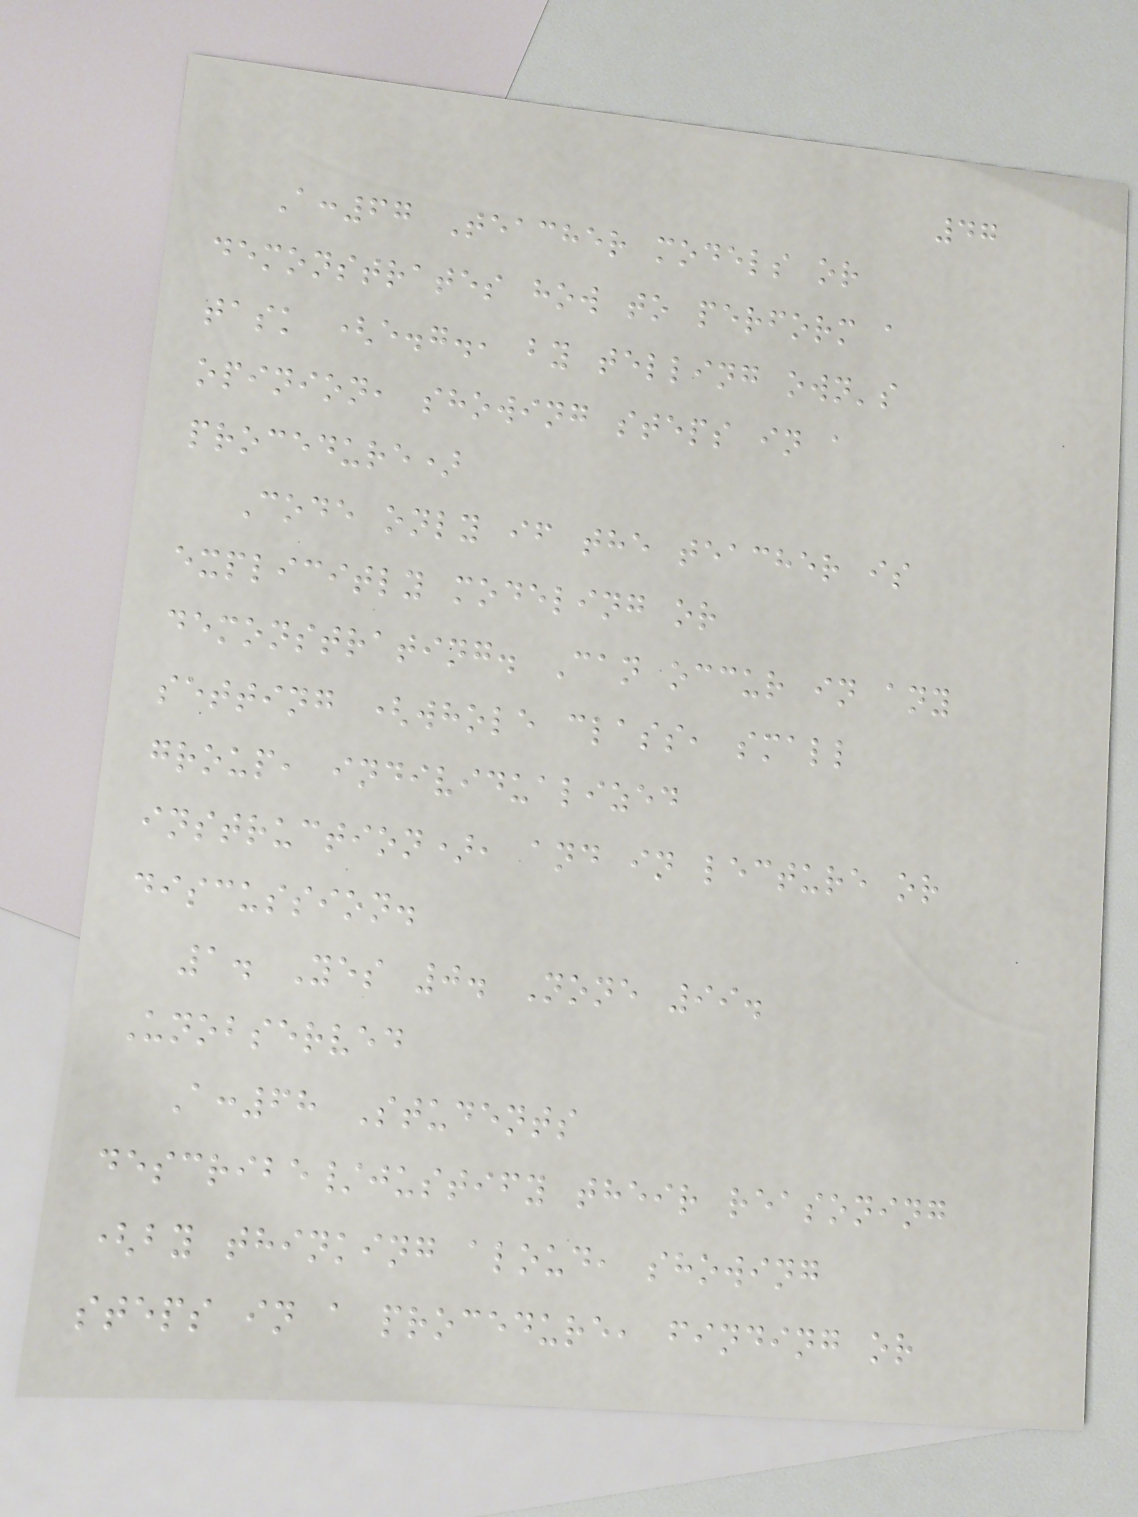47
A:67 Teacher models or
demonstrates how to perform a
task (e.g., by telling own's
opinion, showing steps in a
procedure)
Code only if the teacher is
explicitly modeling or
demonstrating. Can occur in any
setting (whole class, small
group, individualized
instruction), and in lecture or
discussion.
1. Yes 0. None 99.
Unobserved
A:68 Students
describe/justify their reasoning
(by thinking aloud, showing
steps in a procedure, finding or
